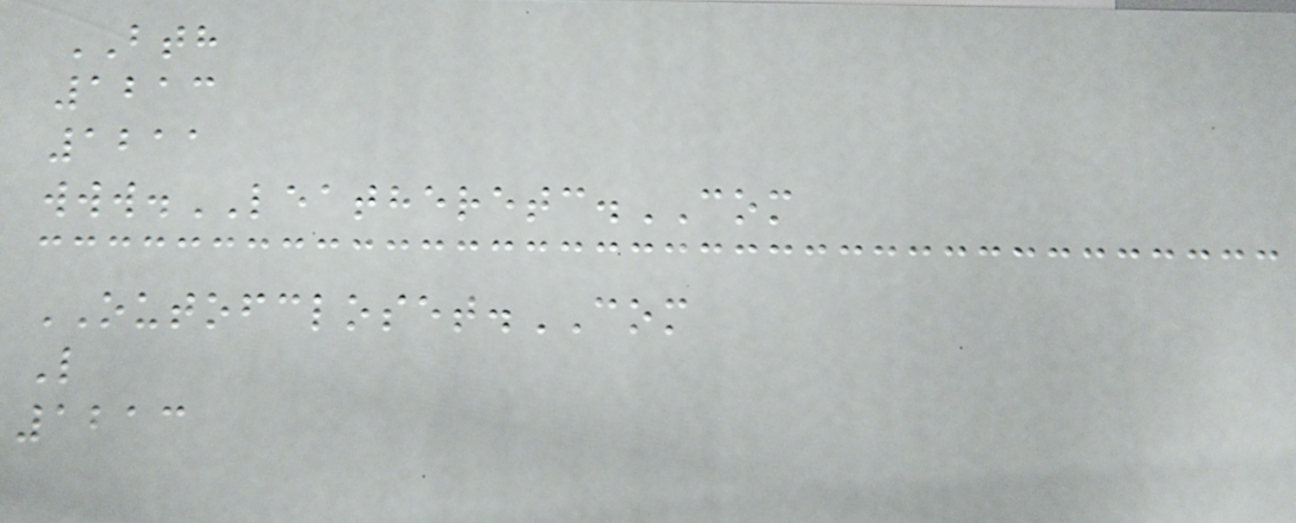BTH
1213
1211
www.LEATHERETC.COM
OUTOFCLOSET.COM
L
1213
